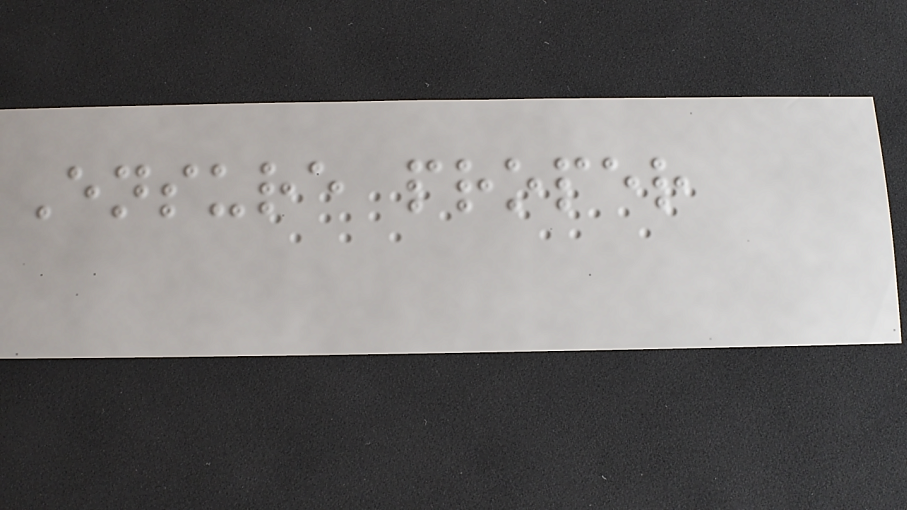Ensure proper
